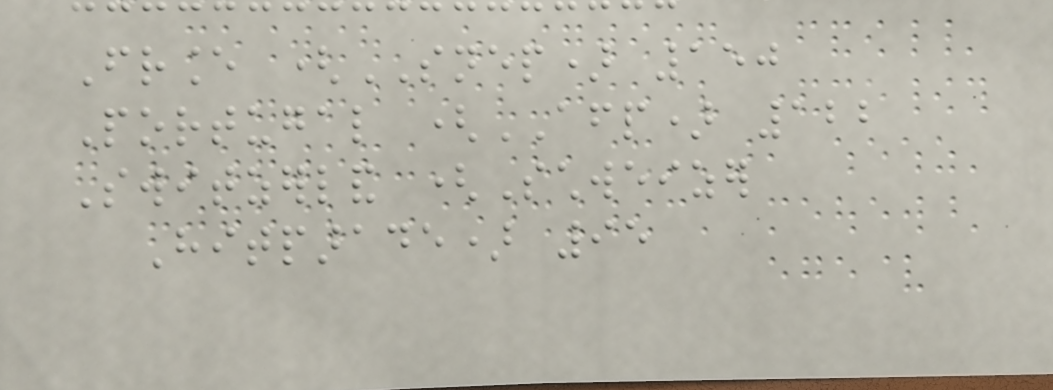France (SNEP) 150
Portugal (AFP) 122
Switzerland (Schweizer
Hitparade) 95
